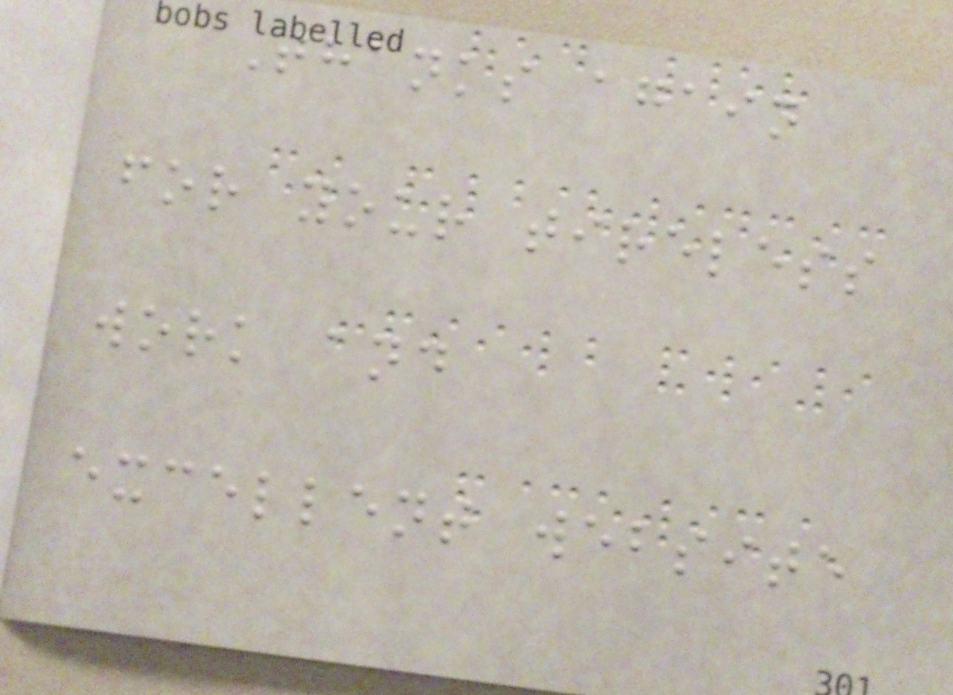Thanks again
for your tireless
work and
excellent website
